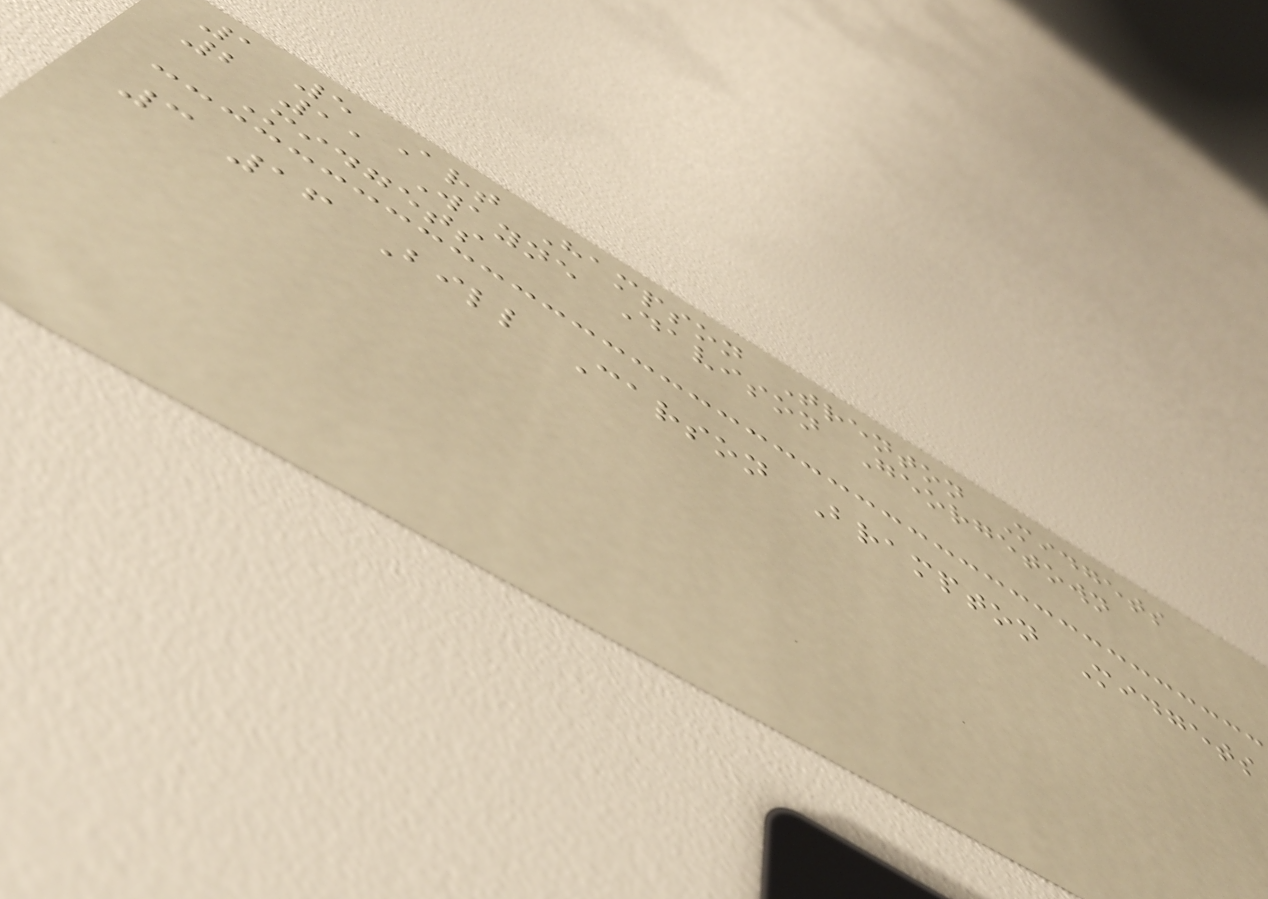1 5 Art Hampson Trenton Midgets
2 11 Wayne Davison Georgetown
Midgets
3 16 Bill Carson Brampton Midgets
